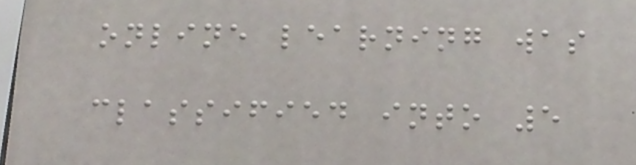online learning was
classified into 5
